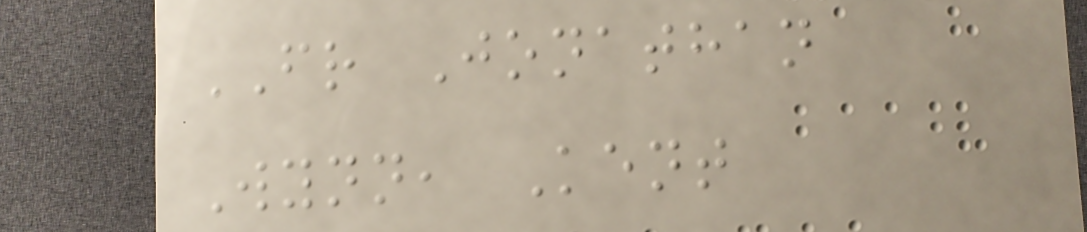FR Jonathan
Wynn, Kent
